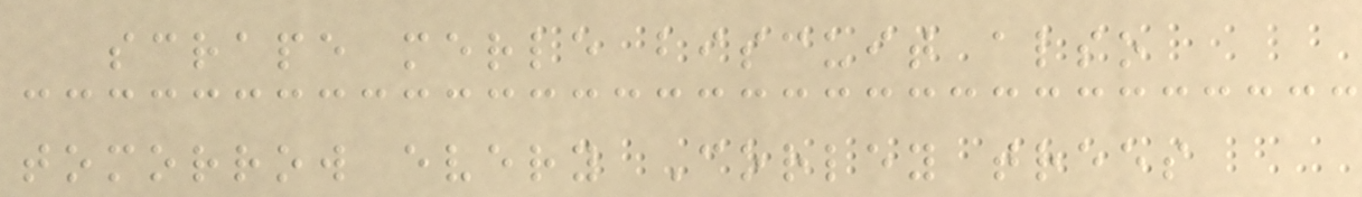scrape merle biscuit also
tomorrow every Corley trees
